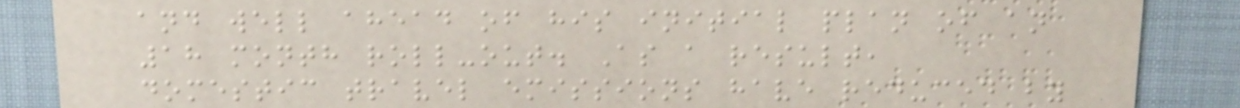and well ahead of his initial plan of an
18 month roll-out. As a result,
domestic travel emissions have reduced by
